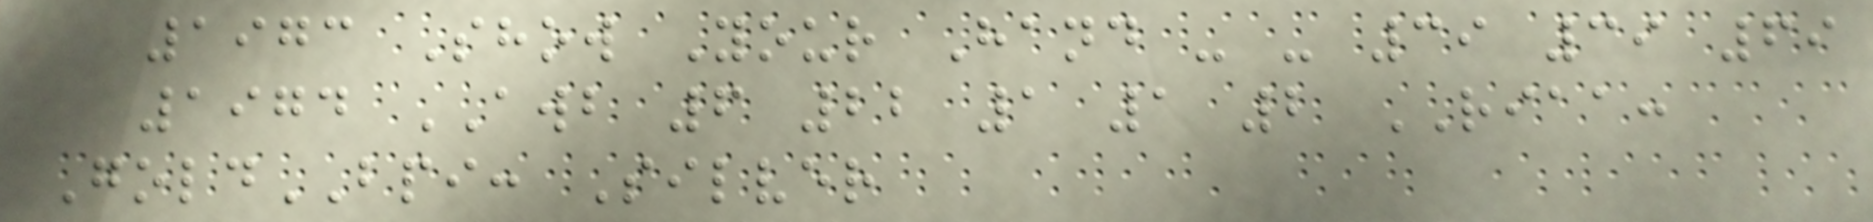1973 Show Your Hand - - 39 39 69
1974 AWB 6 22 1 1 2 RIAA:
GoldBPI: Silver
